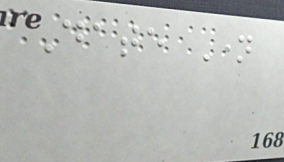Date Name
